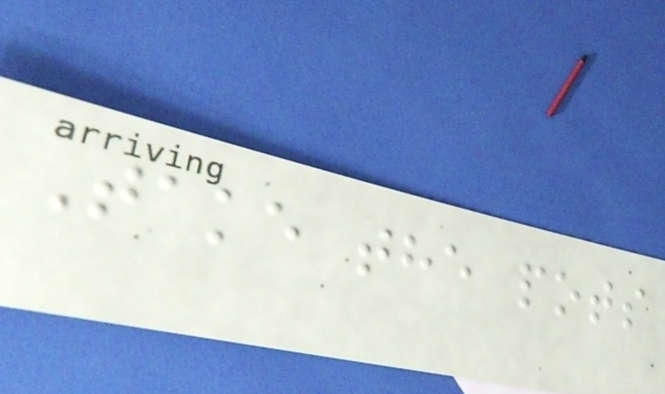Take the pots
